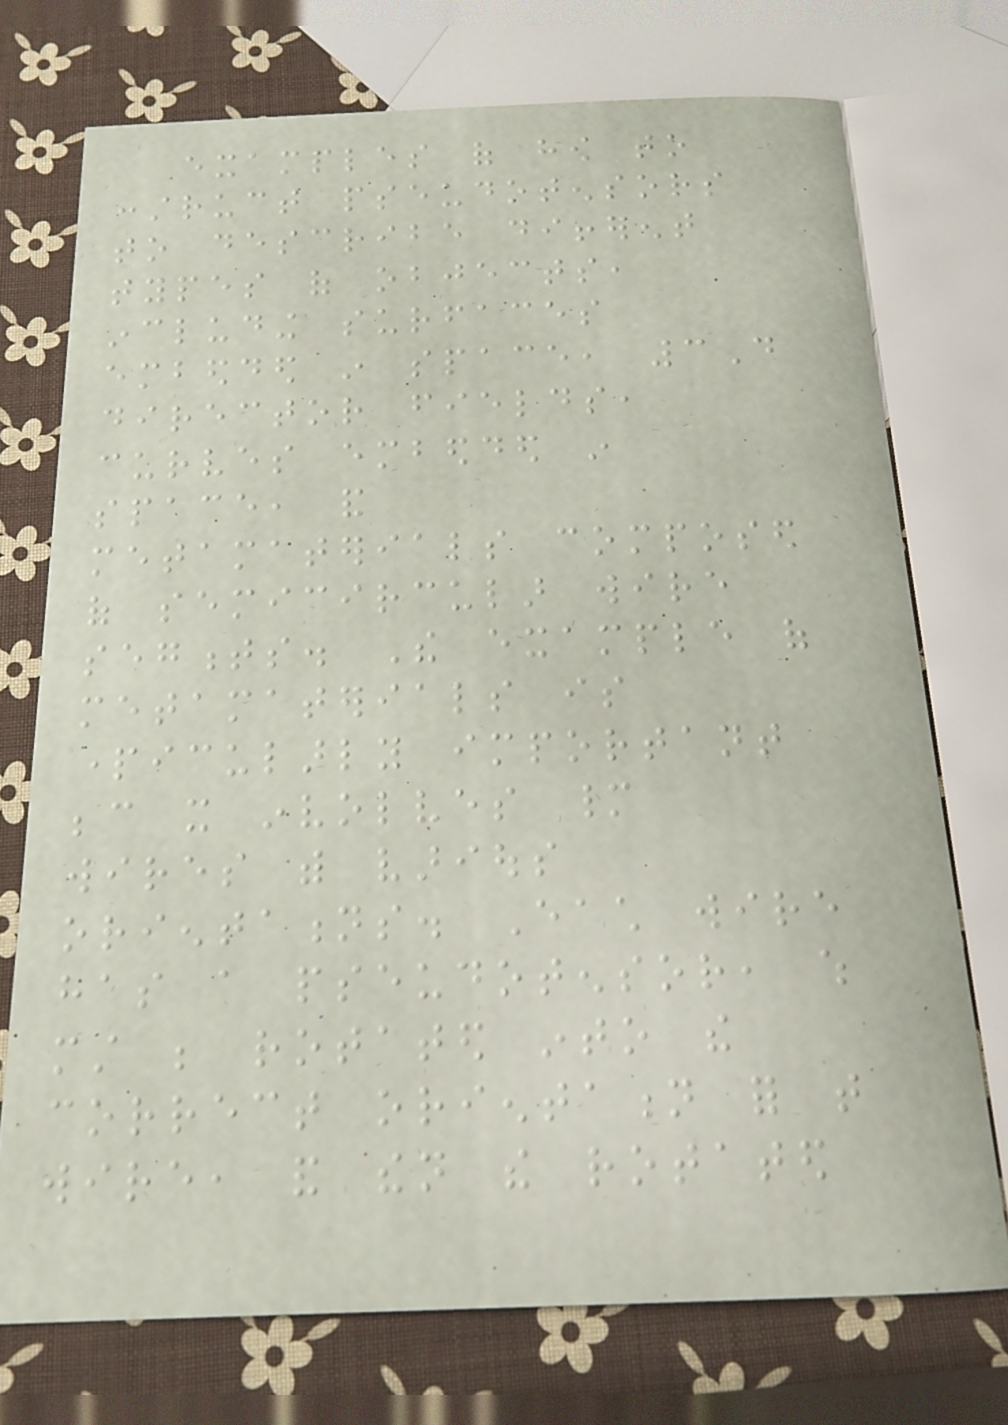examples of how to
construct pseudotensors
to describe different
types of objects,
including surfaces
embedded in space, 3D
director fields,
curves embedded in
space, and
metamaterials composed
of semicircular wire
segments. The example of
metamaterials is
particularly important
because it involves many
wires with various
orientations. Each wire
has a pseudotensor, which
must be rotated into the
correct orientation for that
wire, and then the rotated
